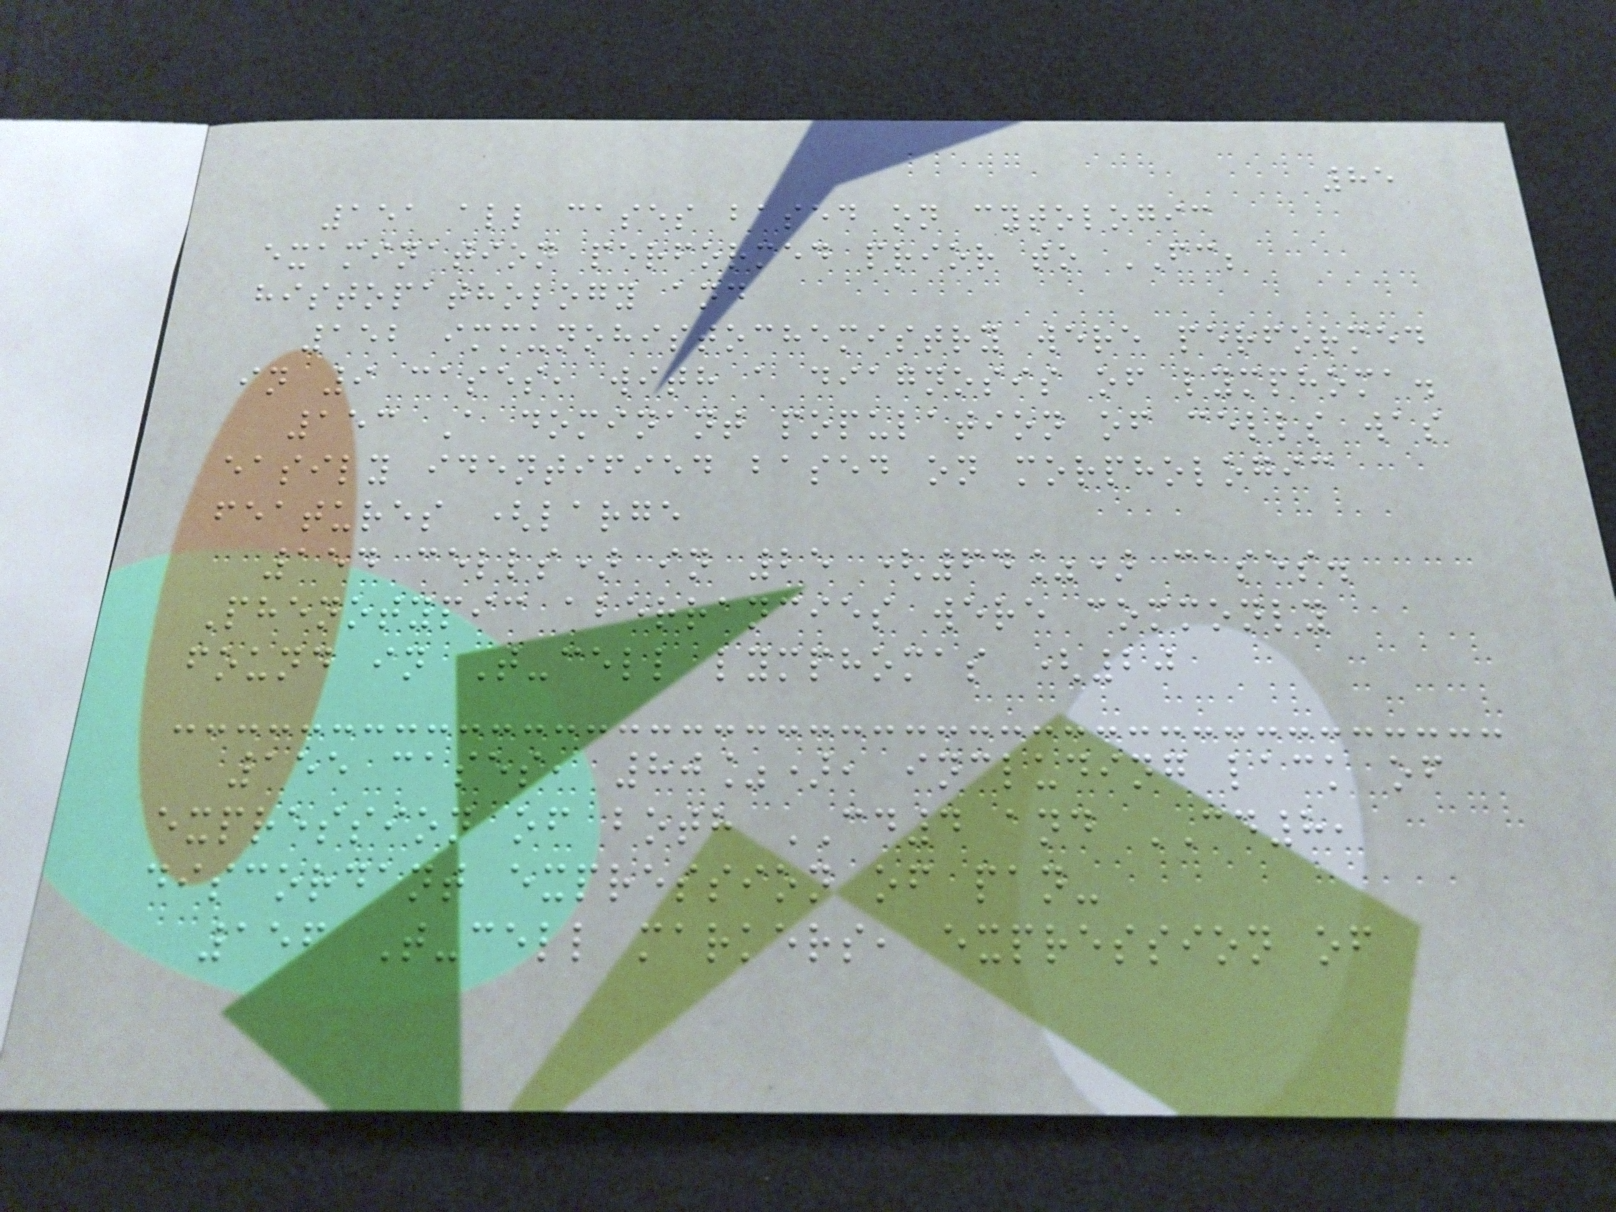85
151 all cases based on cytologic
examination performed prior to FC;
histopathology and
152 immunohistochemistry were performed
in 9 cases, with a diagnosis of lymphoma.
153 A dominant population of cells was
easily identified based on morphologic
features (large
154 cells) in 25 (64%) cases.
Phenotypic aberrancies were commonly
found in T-cell lymphomas (20
155 cases, 80%), including lack of
expression of both CD4 and CD8,
discordant expression of pan-
156 T-cell markers, expression of
